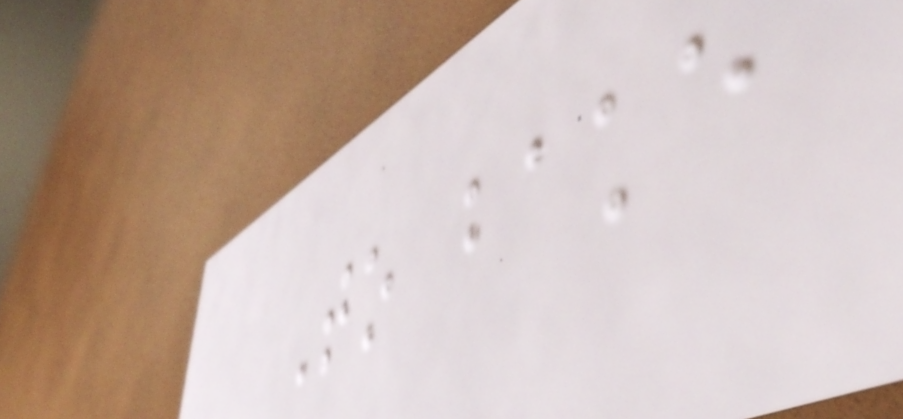To bake
